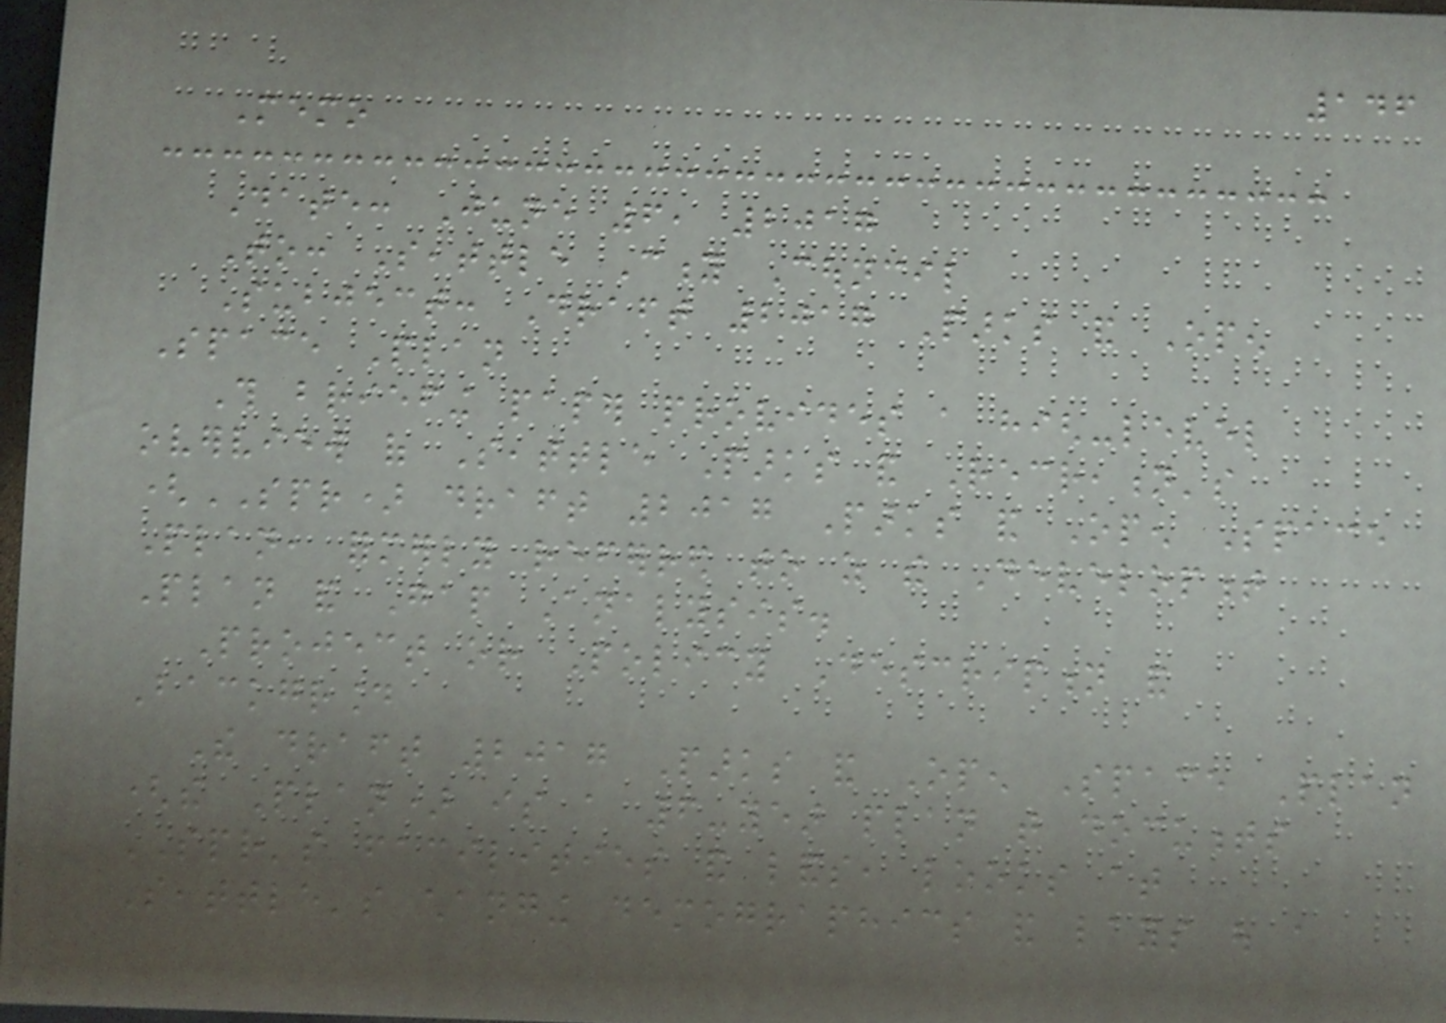146
Memo
Date: June 6, 2017
To: Seattle City Council
Subject: Draft 2017 Parks and Open
Space Plan
This briefing paper provides a high-level
overview of Seattle Parks and Recreation's
(SPR) draft 2017 Parks and Open Space
Plan, formerly referred to as the Development
Plan and Gap Analysis.
Project or Policy Description and
Background
The draft 2017 Parks and Open Space Plan
(the Plan) is a 6-year plan that documents
SPR's facilities and lands, looks at
Seattle's changing demographics and lays out a
